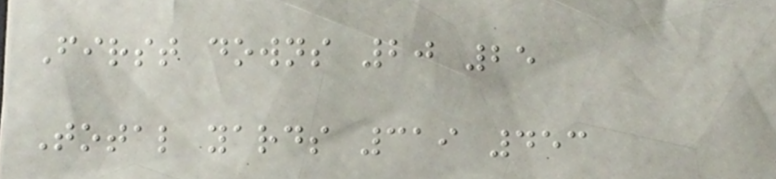First downs 20 25
Total yards 319 453
